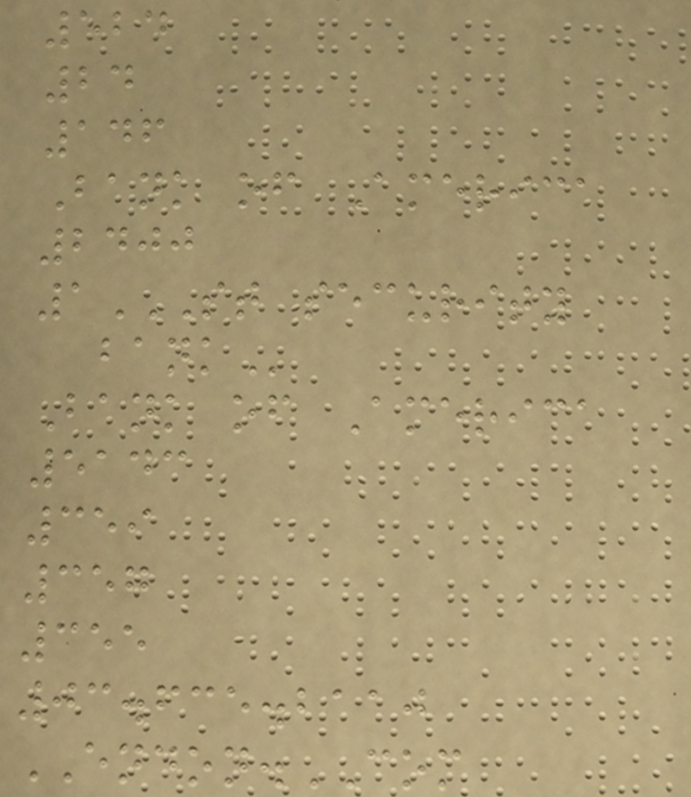524
24
146
Bank of America
2400
1ST SECURITY
BANK
Bank of America
5143
359
357
355
03.635.2110
ENDON.COM
